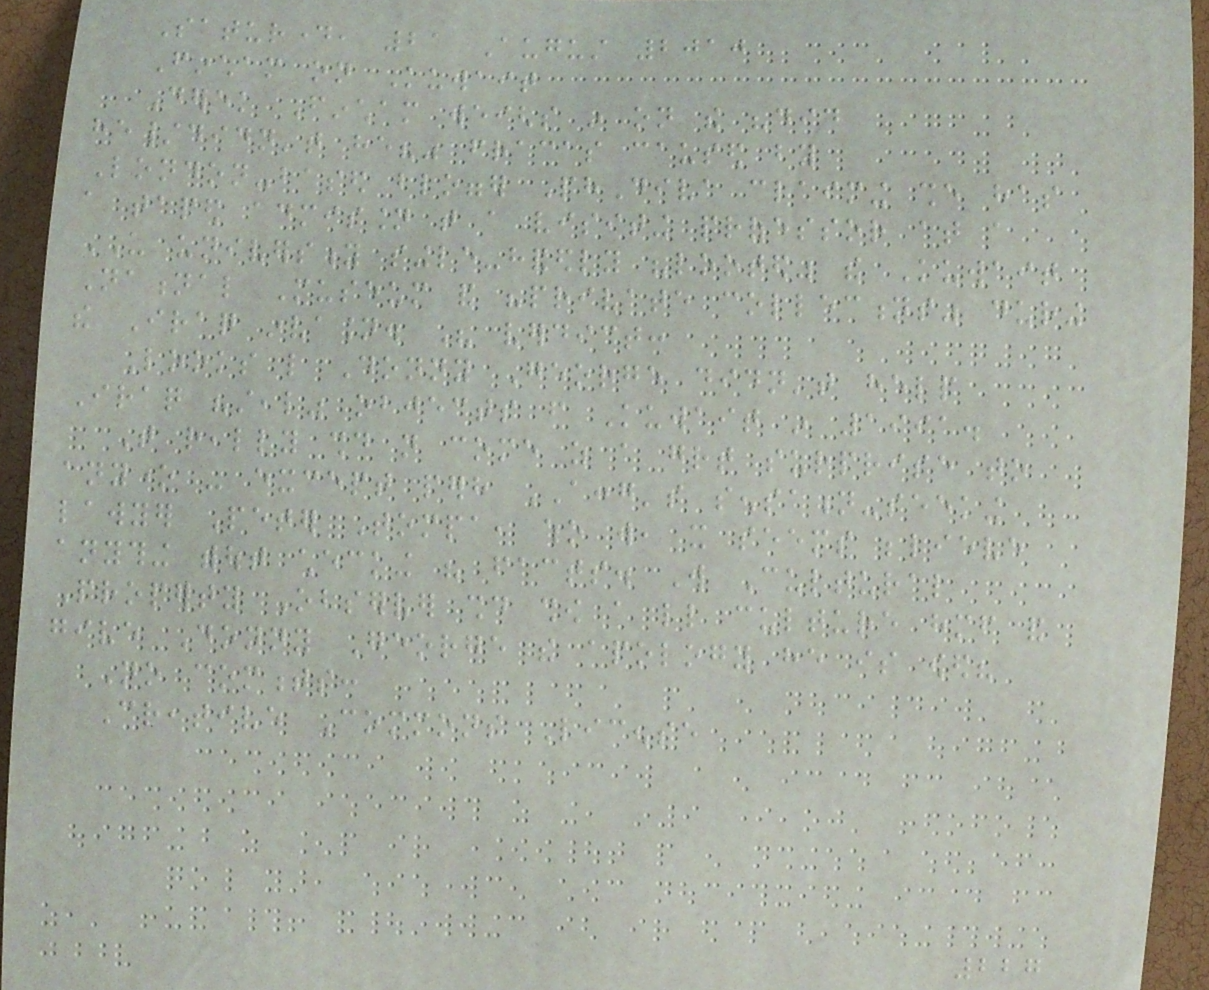Saturday, 21 August 2010
Fincham on Kuwait
Derek Fincham weighs in on the "did
he/didn't he?" fracas caused by
London-based blogger PhDiva claiming she has
a taped admission that a visiting professor at a
US university single-handedly "looted" the Kuwait
National Museum and "private collections" during
the Iraq invasion. His verdict:
Looks like Donny George didn't help
Iraq "steal" objects from Kuwait in 1991.
That really should not come as a great surprise to
anyone - except perhaps ACCG's sensation-seeking
lawyer Peter Tompa, who will, it seems believe
anything without checking his facts. Will Cultural
Property Observer should show a little culture himself and
give Donny George the apology he is owed?
No comments:
Creative Commons License
227
